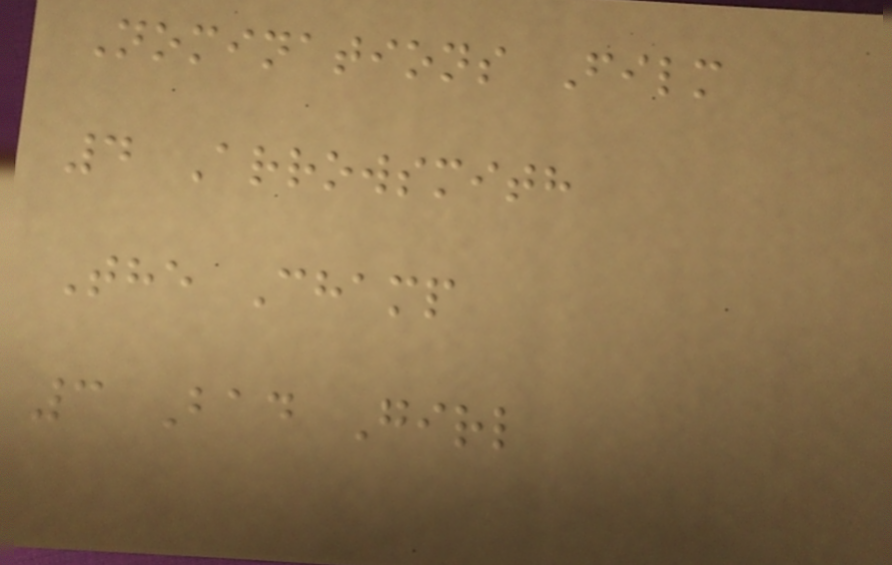Nominations Film
4 Arrowsmith
The Champ
3 Bad Girl
